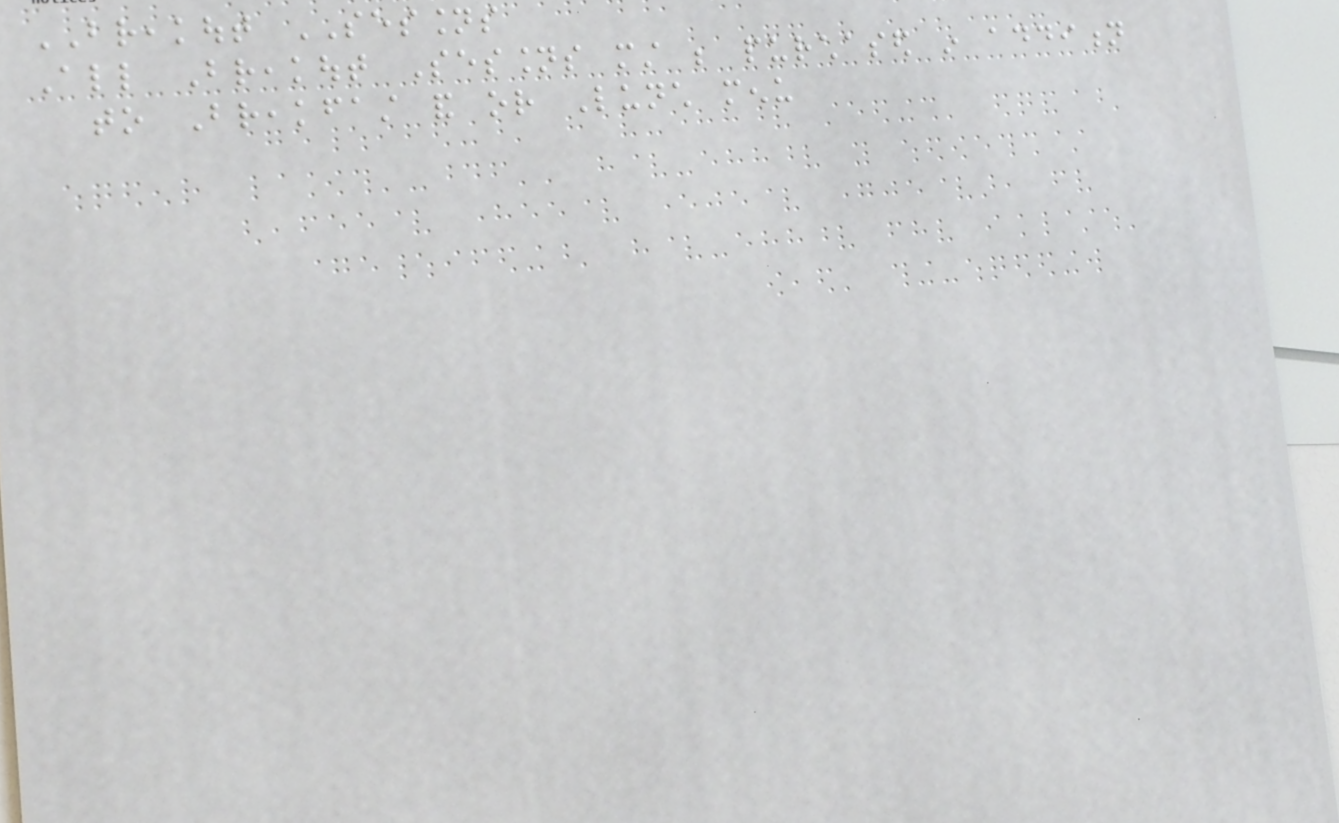BREAKOUT SESSIONS
All Breakout Sessions must be purchased in addition
to Breakfast and or Lunch menu
